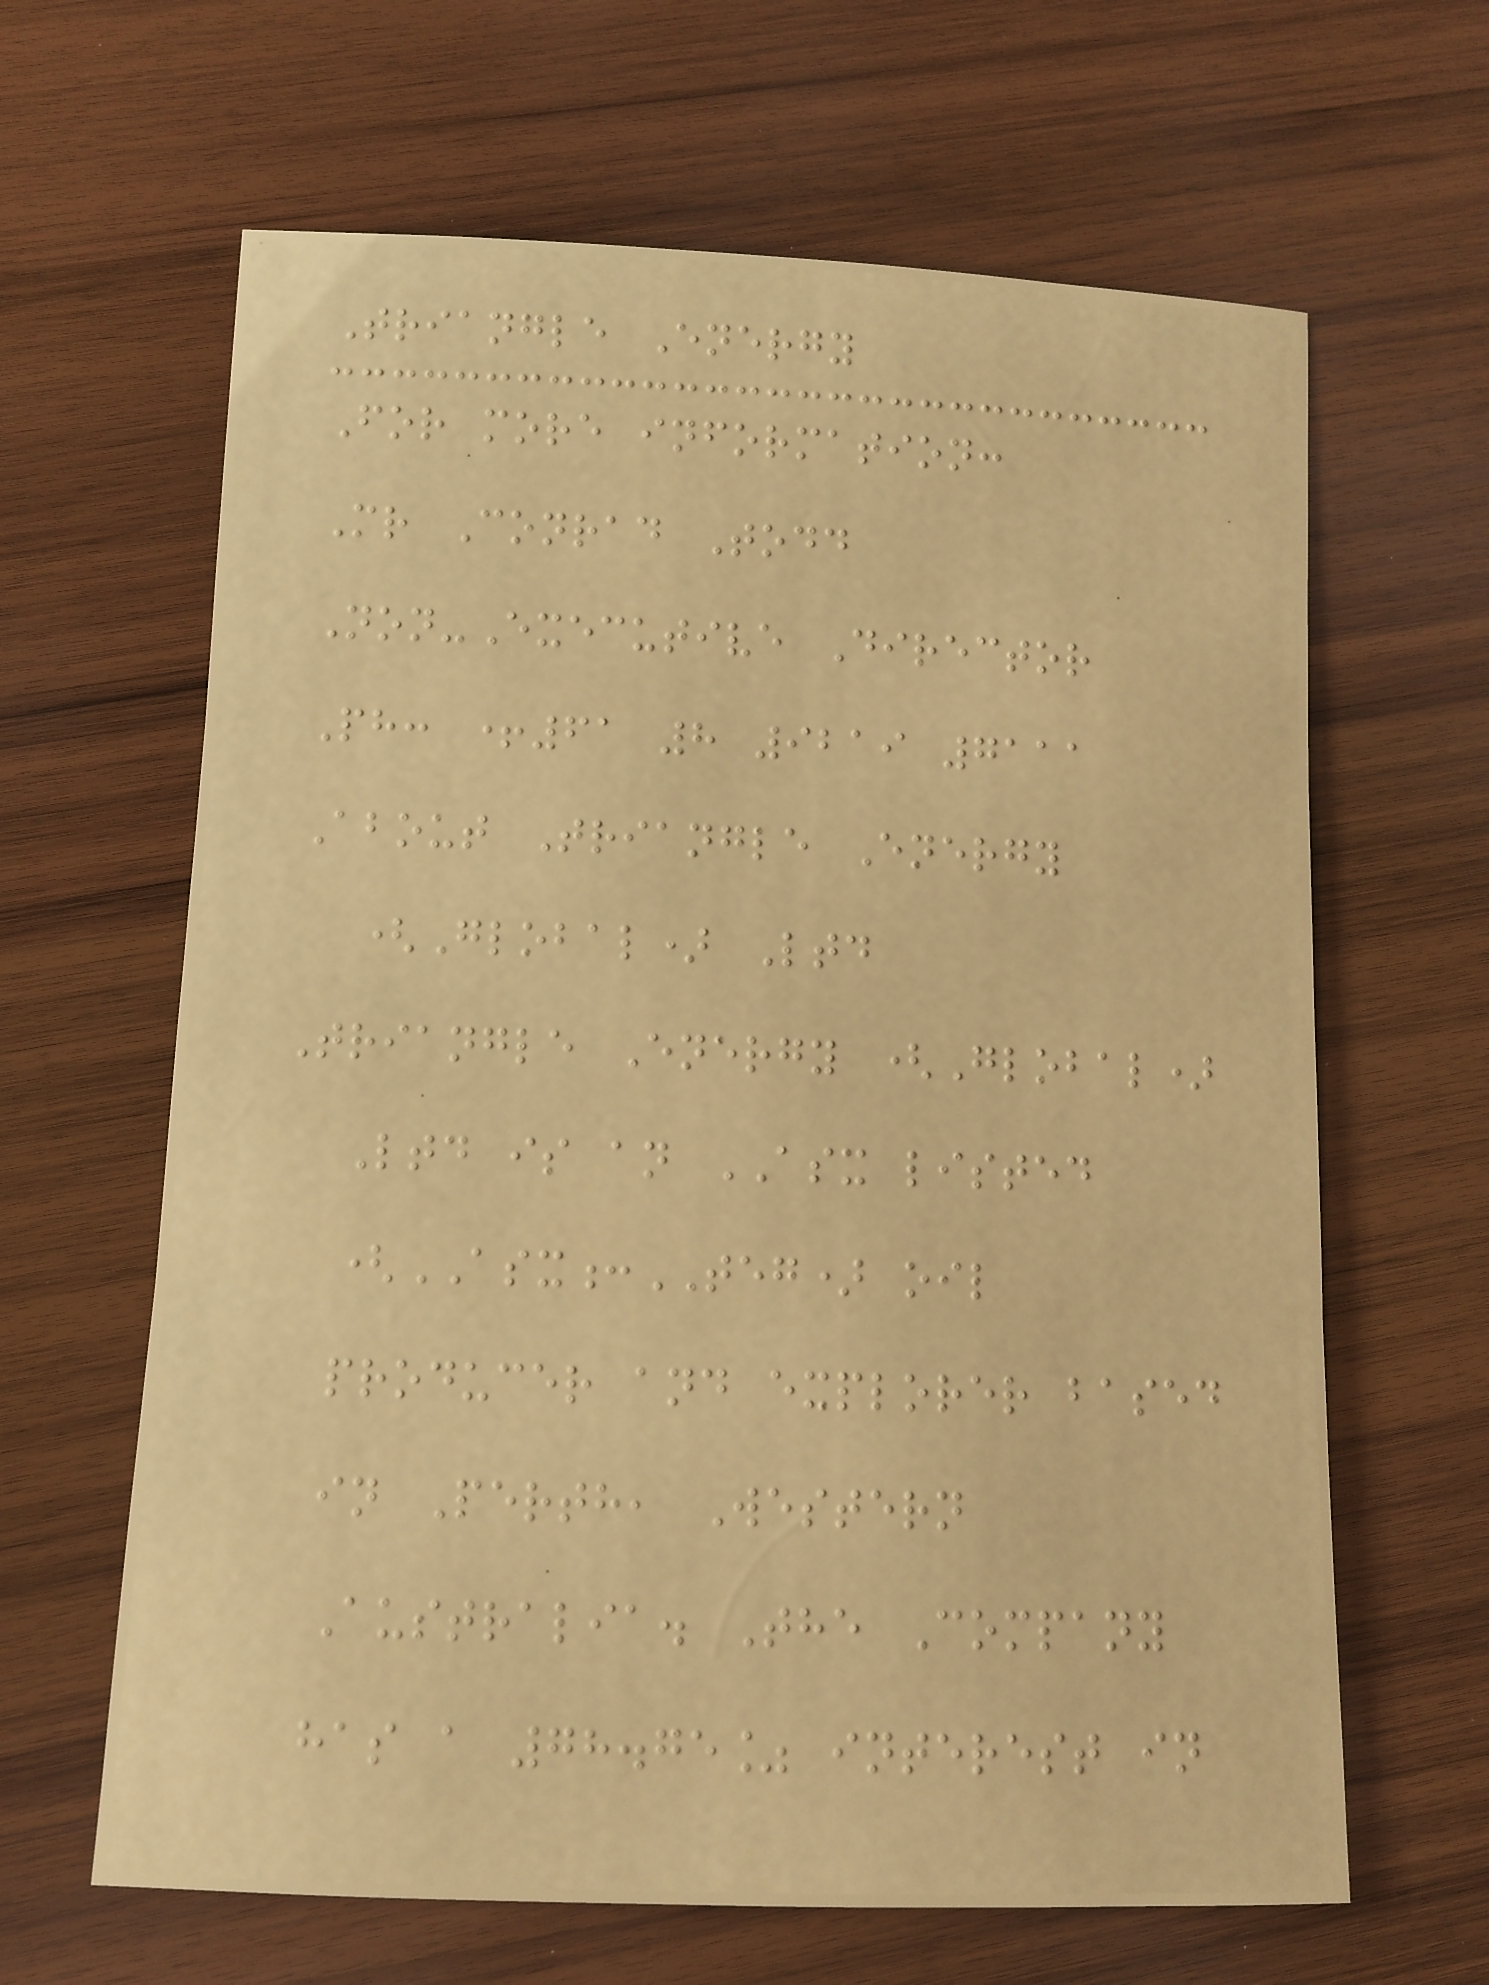Triangle Energy
For more information:
Mr Conrad Todd
Non-Executive Director
Ph: +61 8 9219 7111
About Triangle Energy
(Global) Ltd
Triangle Energy (Global)
Ltd is an ASX listed
(ASX:TEG) oil
producer and explorer based
in Perth, Western
Australia. The Company
has a 78.75% interest in
